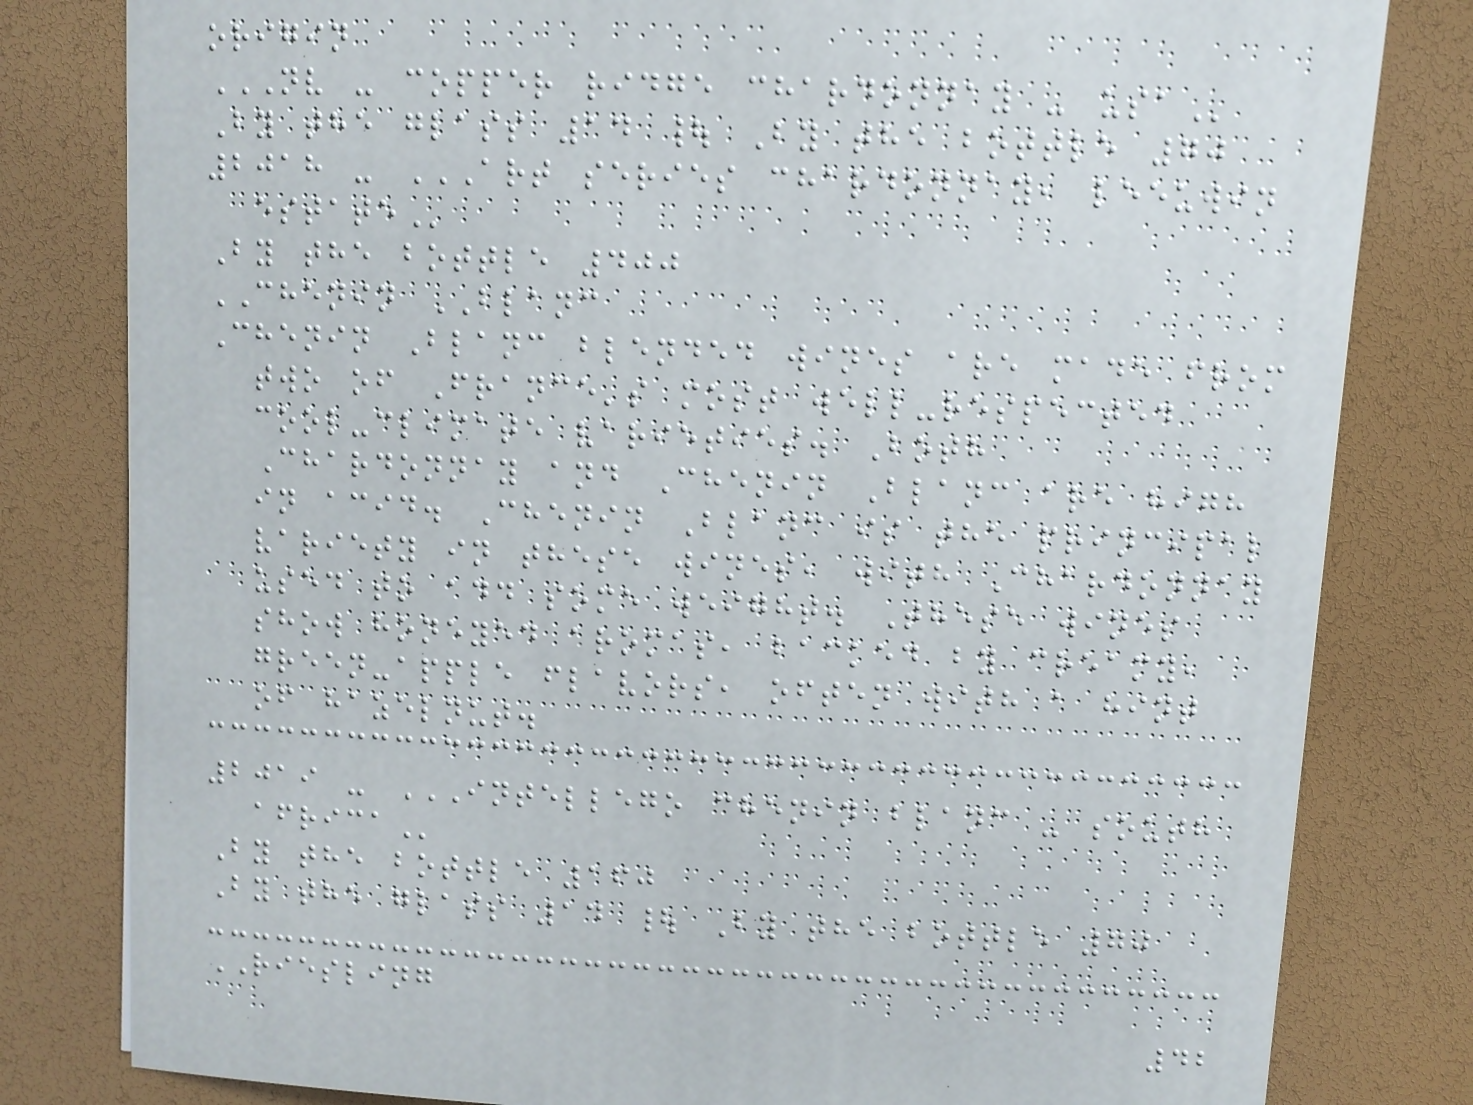origin
NV - COPPER RIDGE CHARDONNAY - USA
By the glass 14 | By the bottle 70
2018 - ART SERIES CHARDONNAY, LEEUWIN
ESTATE
By the bottle 400
CHENIN BLANC
Chenin Blanc blended wines are made from
two of France's most well-respected
cool-climate varieties. Both
Chardonnay and Chenin Blanc are high
in acid. Chenin Blanc is the principal
variety in these wines, with Chardonnay
used to add some weight. These wines
show honeyed aromas, backed by creamy,
green-apple flavors, often with a hint
of hazelnut.
2019 - INTELLEGO CHENIN BLANC - SOUTH
AFRICA
By the bottle 160
By the glass 14 | By the bottle 70
RIESLING
42
